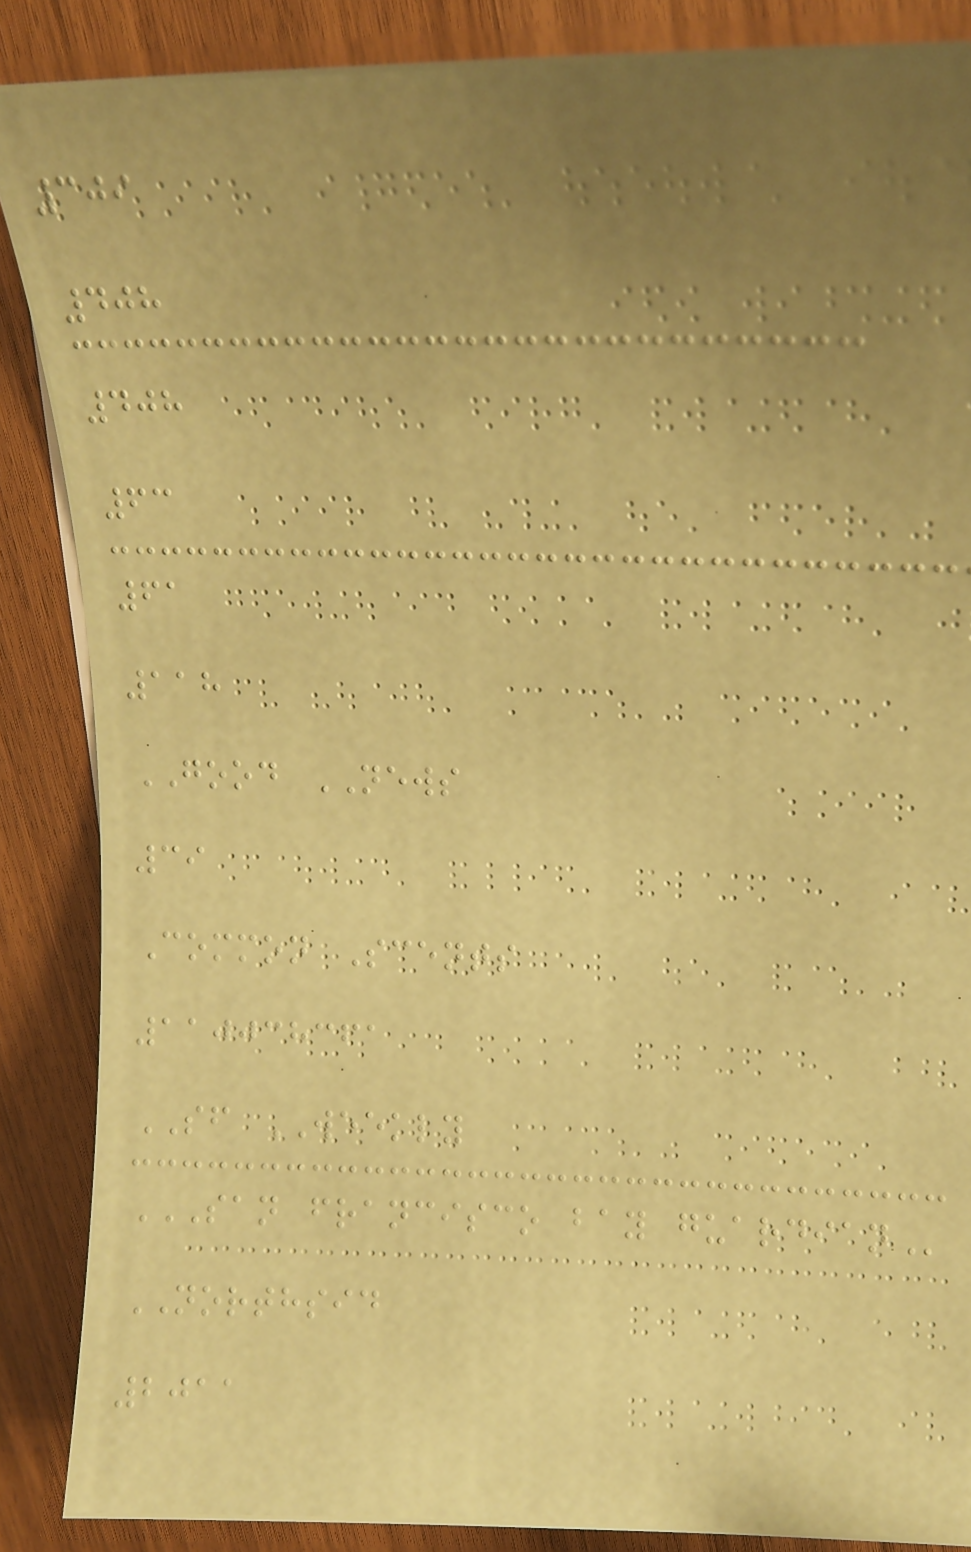309
408
408
63
61
118
GOOD NEWS
39
Common Scents
110038361
SF WEEKLY
SAN FRANCISCO BAY GUARDIAN
NORTHSID
2011
